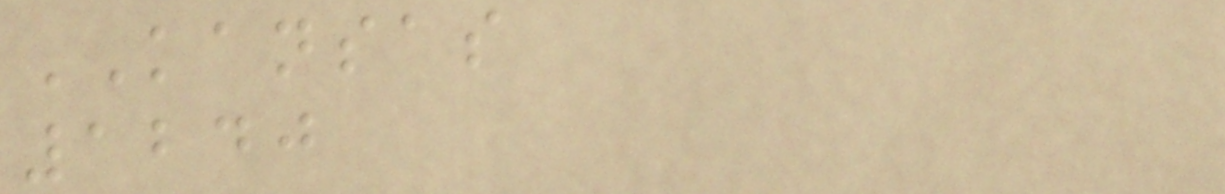KANSAS
1240
